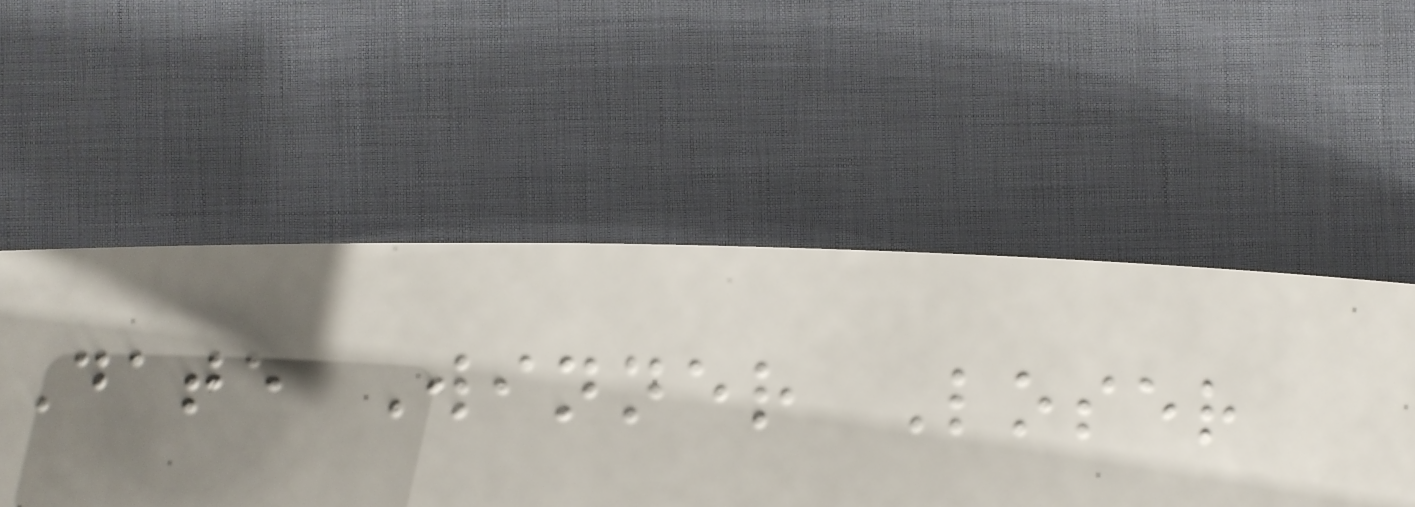Date Winner Loser
